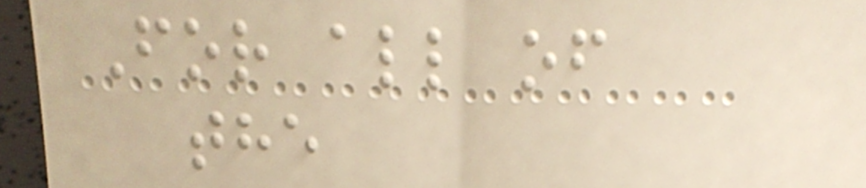For all of
the
